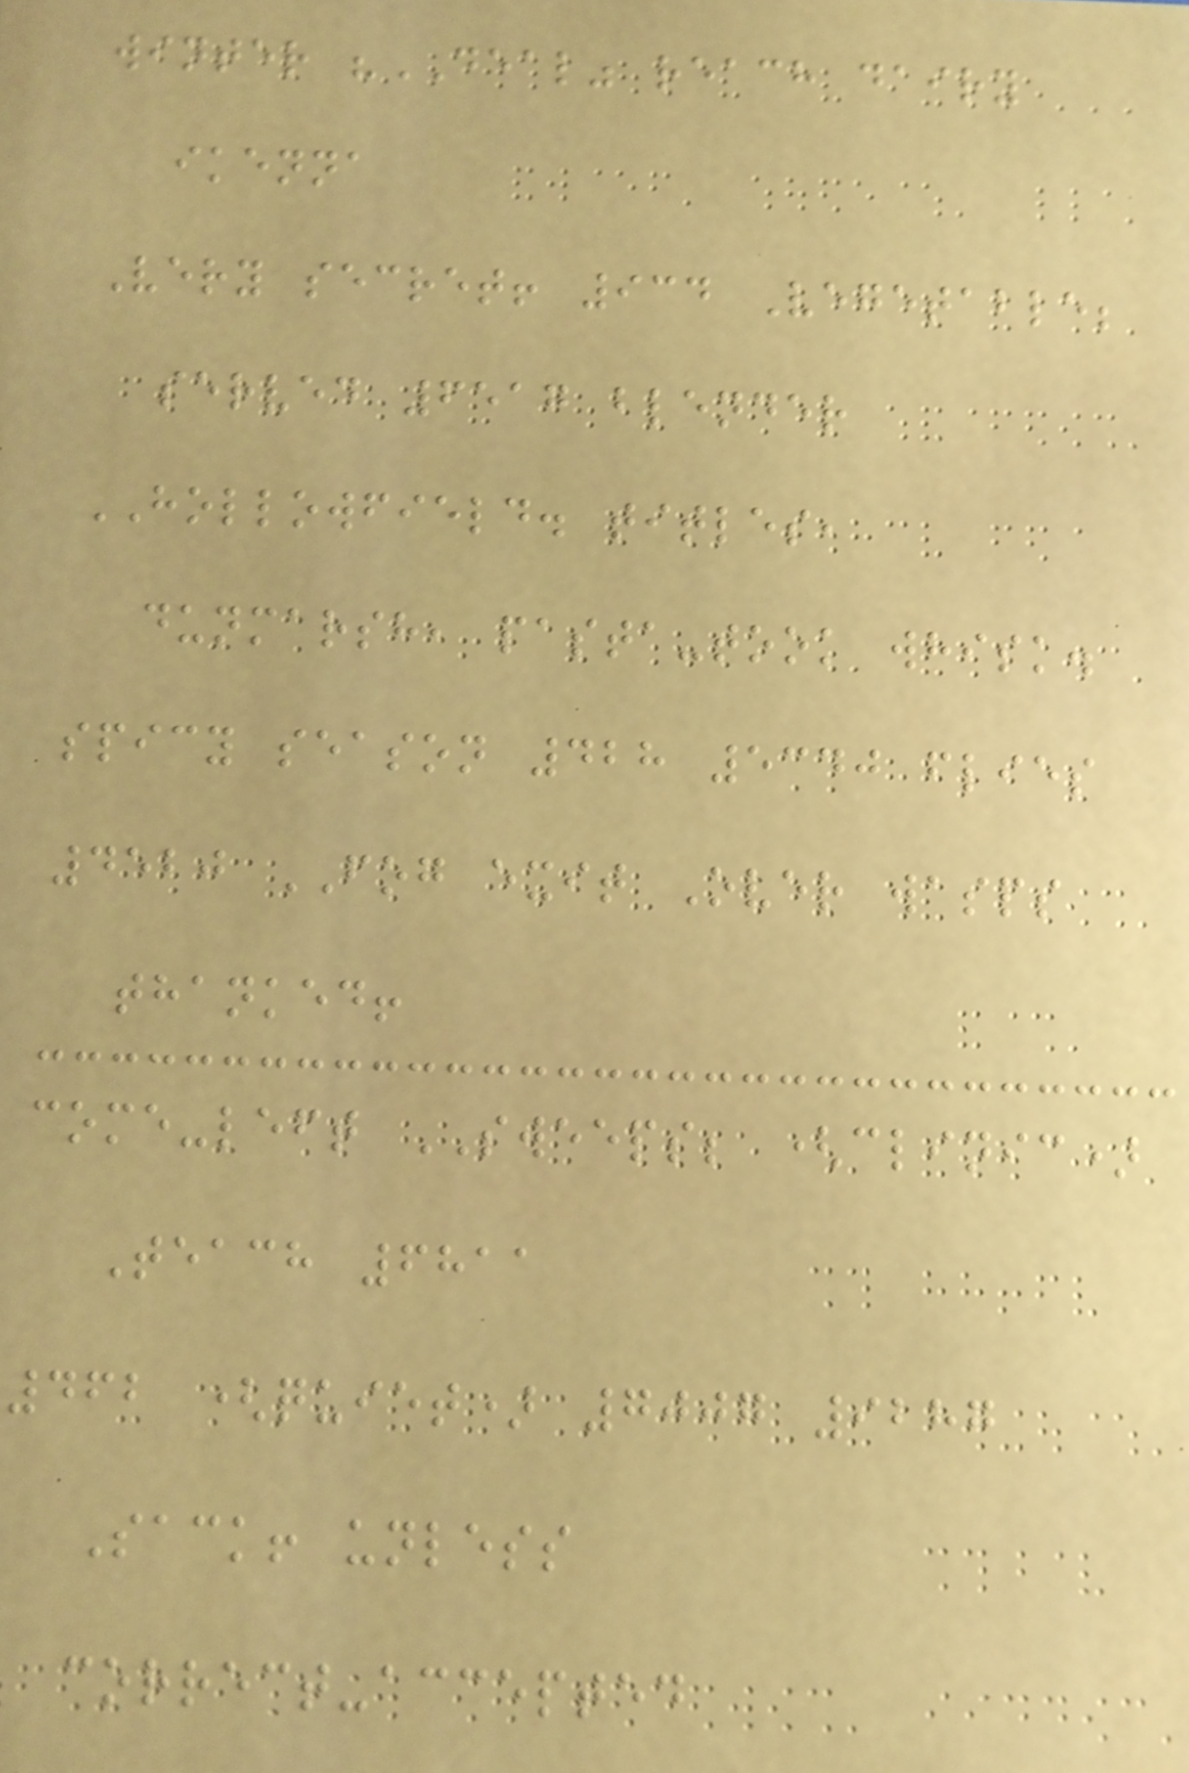winter "DEAL" reach dairy
ikenna
Very secret! 934 Vegetable;
served 6517 blender
HOLLOWFIELD. titles,
dunmarsh, pasta-took whisk.
spicy season 428 5340 flies
4520 FOG exit Over wasps
thanked!
come-left SWEEPS; (clinic)
Teach 6811
462 (quiet) 7007 9287
Sack! unless
correct-accepted
